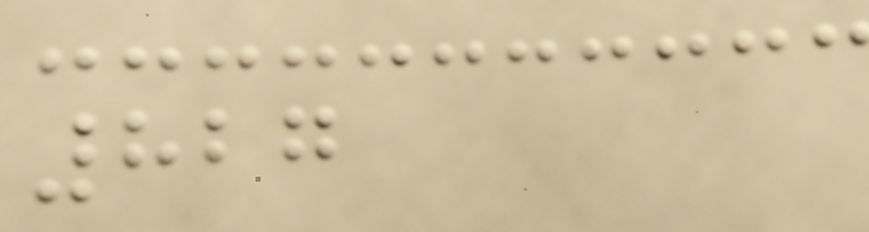827
